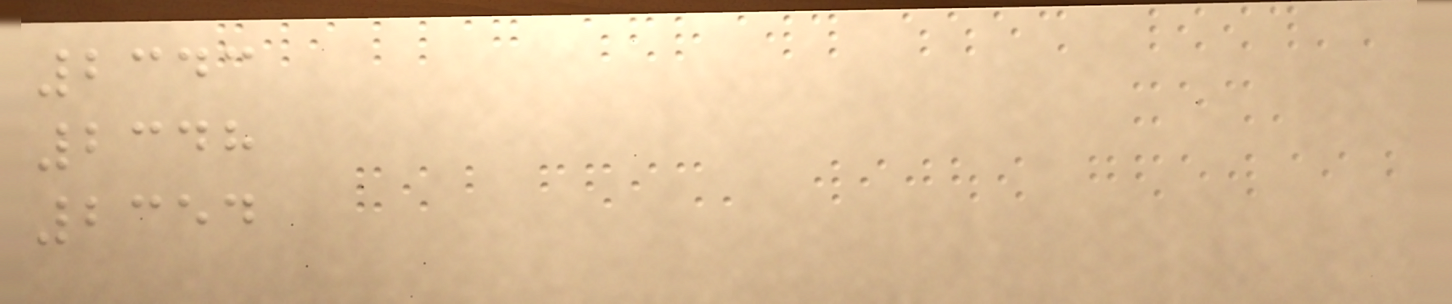2343
2348
2354
